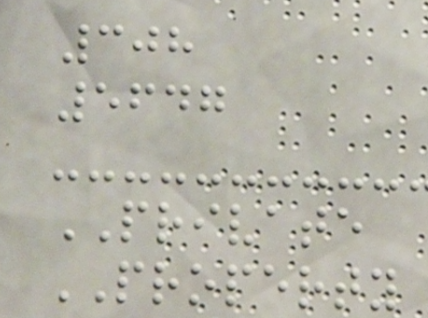308
5647
PRIVATE
PROPERTY
